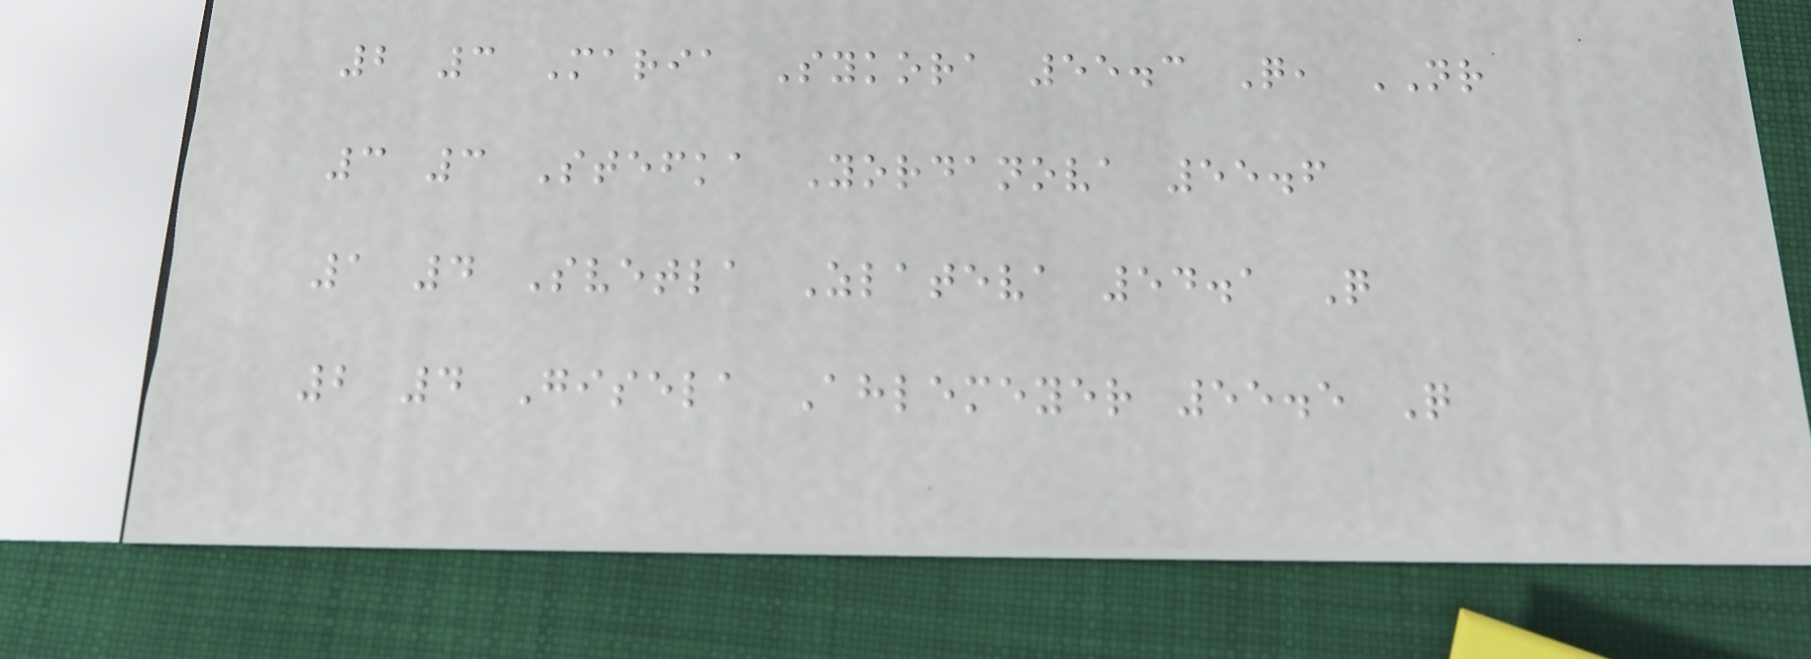2 3 Maria Sykora 55.3 Q, NR
3 3 Stefka Yordanova 55.6
1 4 Svetla Zlateva 54.1 Q
2 4 Gisela Ahlemeyer 55.5 Q
